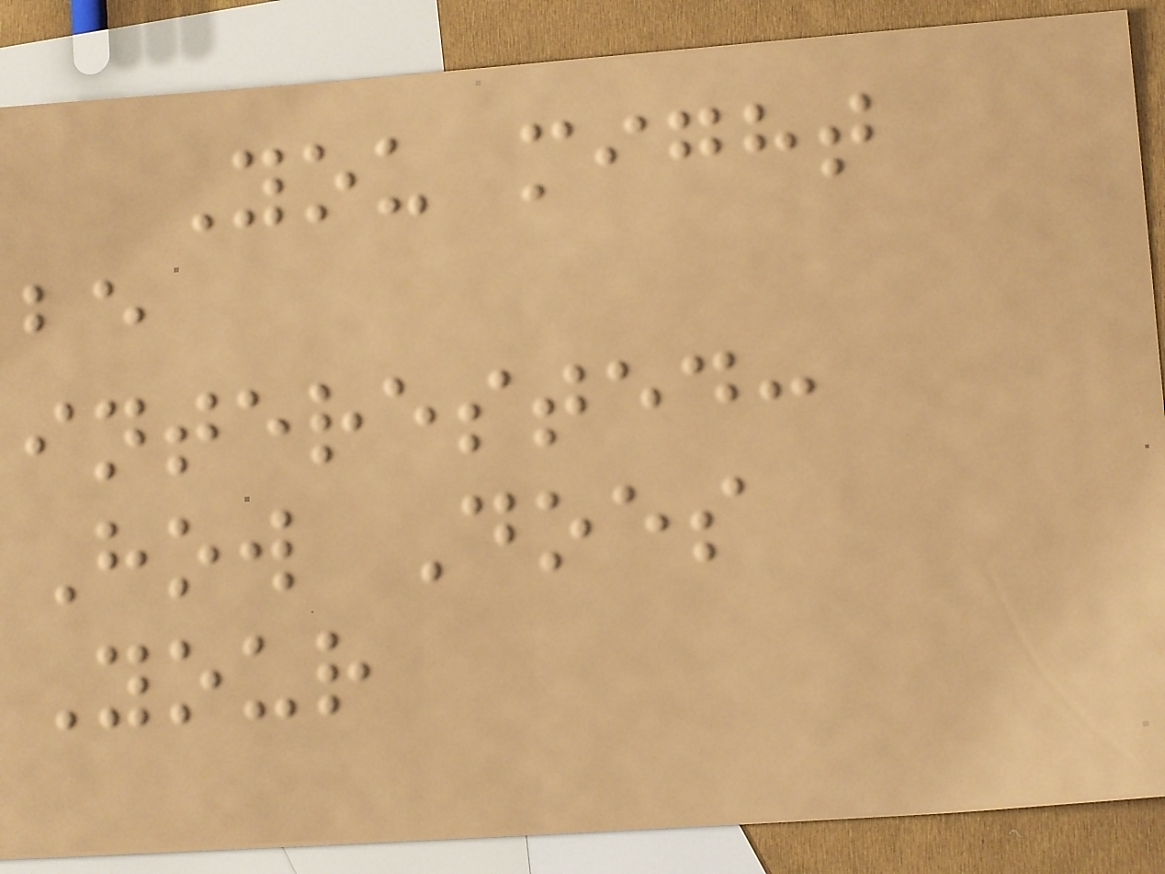You might
be
interested:
How Does
Your
